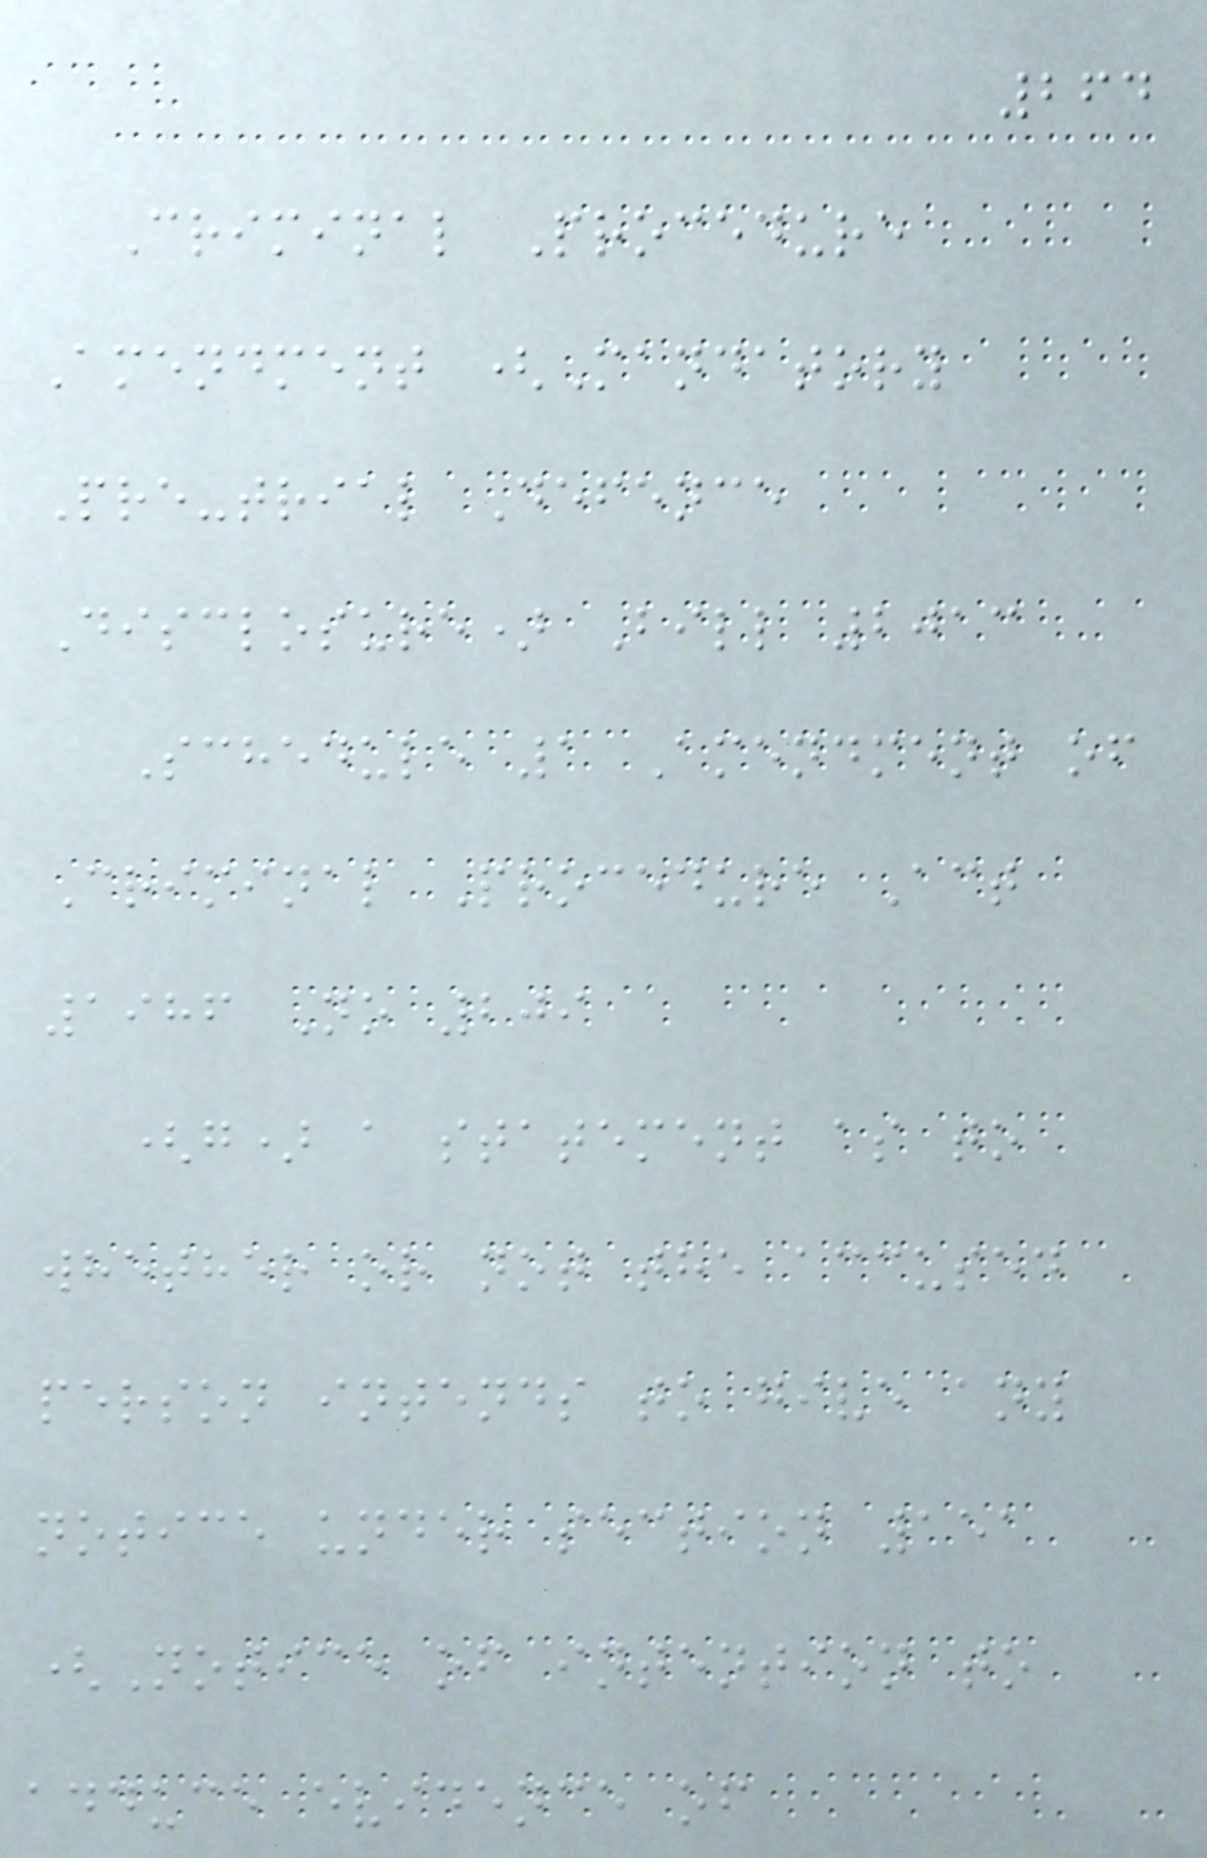264
Criminal Procedure
Amendment (Mandatory
Pre-trial Defence
Disclosure) Bill 2013
Schedule 1 Amendment of
Criminal Procedure Act
1986 No 209
(g) a statement as to
whether or not the accused
person intends to give any
notice under section 151
(Notice of intention to
adduce evidence of
